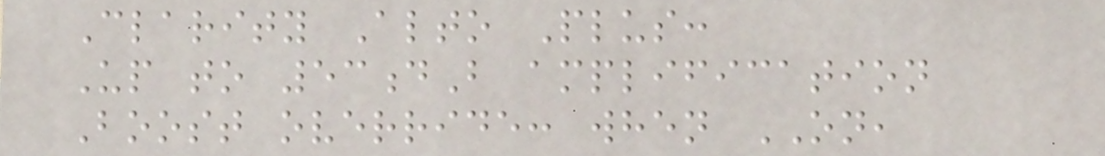Clarity Alto Plus:
Up to 53dB amplification
Boost override: when ON,
